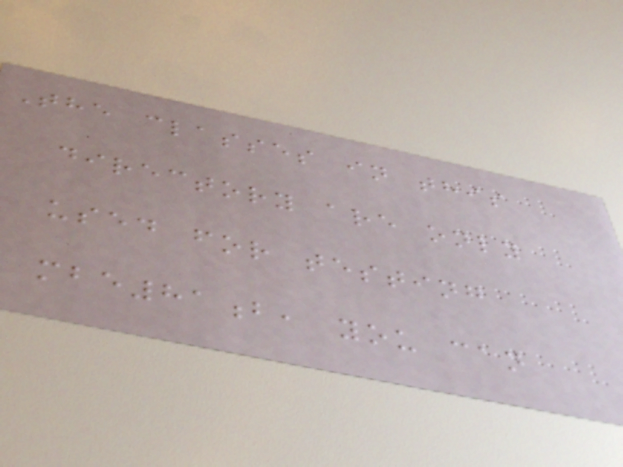The classes in this
directory are only
used for testing
mbe81b, you can
